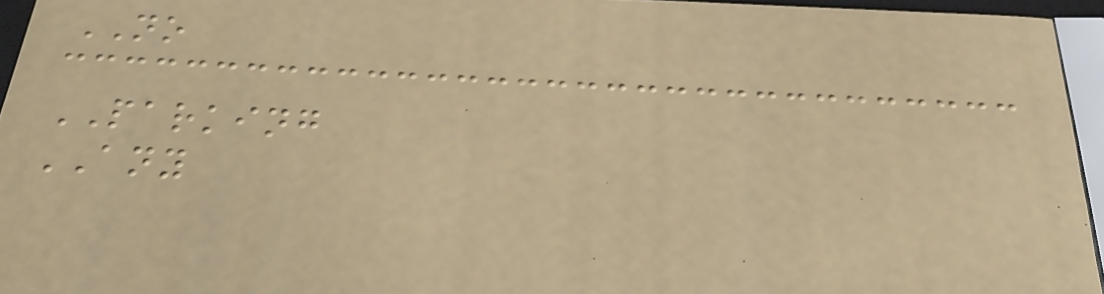NO
PARKING
ANY
